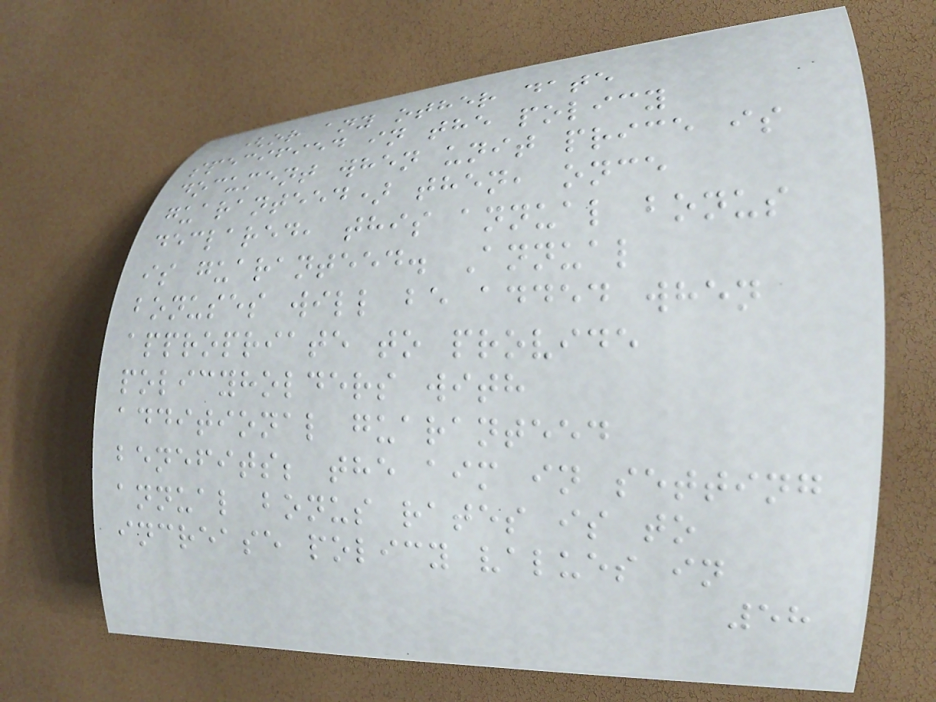(or any other date
specified in the policy
document when unit price is
guaranteed) then, once
declared, this annual bonus
is guaranteed. Annual
bonuses will be added when
appropriate to provide
policyholders with
additional guaranteed
benefits; the aim in setting
annual bonus rates is to
increase policy values in
58
